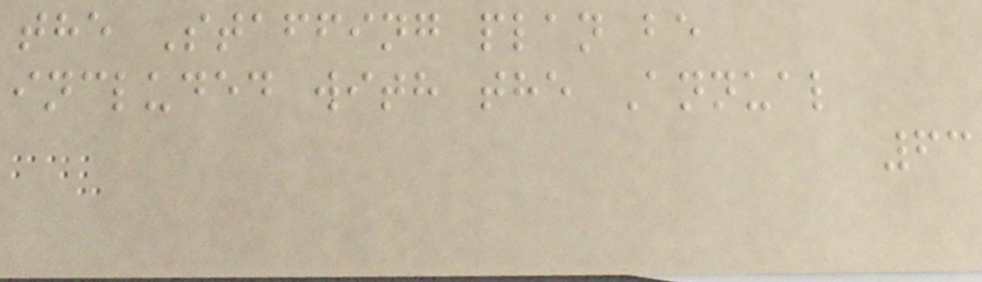the Staffing plan be
included with the Annual
63
